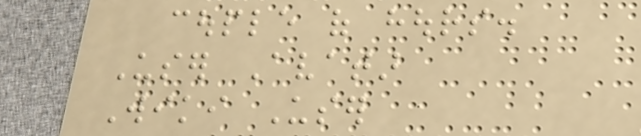couple of hours.
User Avatar
Wiki User
